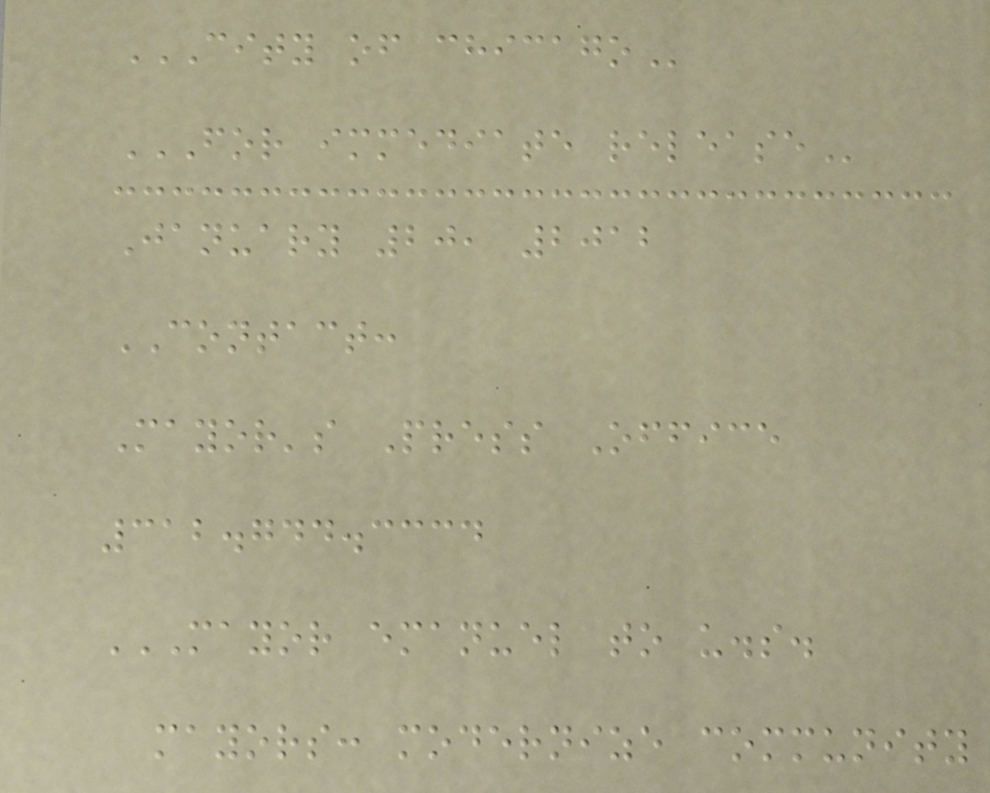CITY OF CHICAGO
FOR IMMEDIATE RELEASE
January 20, 2012
CONTACT:
Mayor's Press Office
312.744.3334
MAYOR EMANUEL TO U.S.
MAYORS: MODERNIZE COMMUNITY
